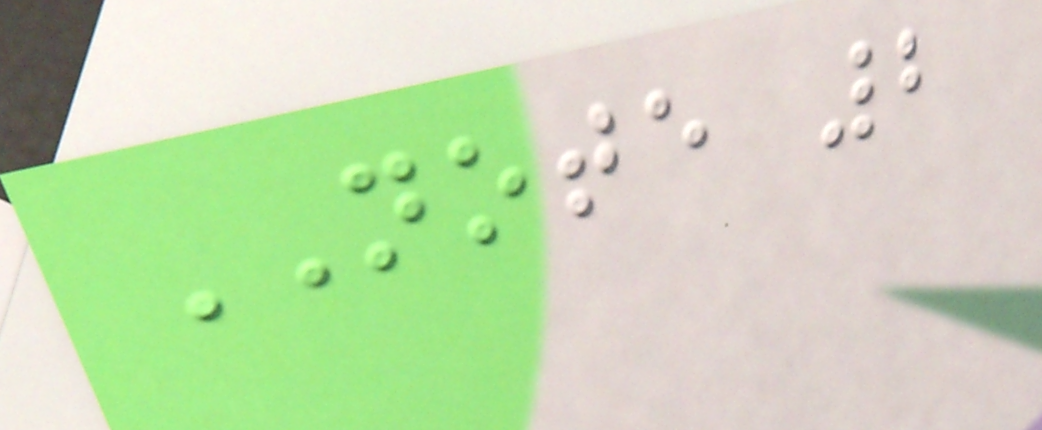NOTE 2
